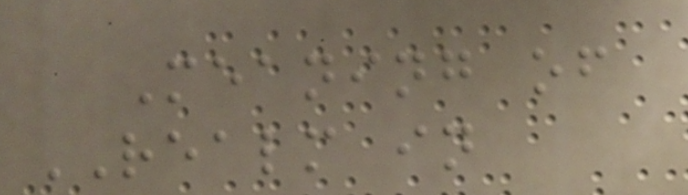Meaning of
REALM in
